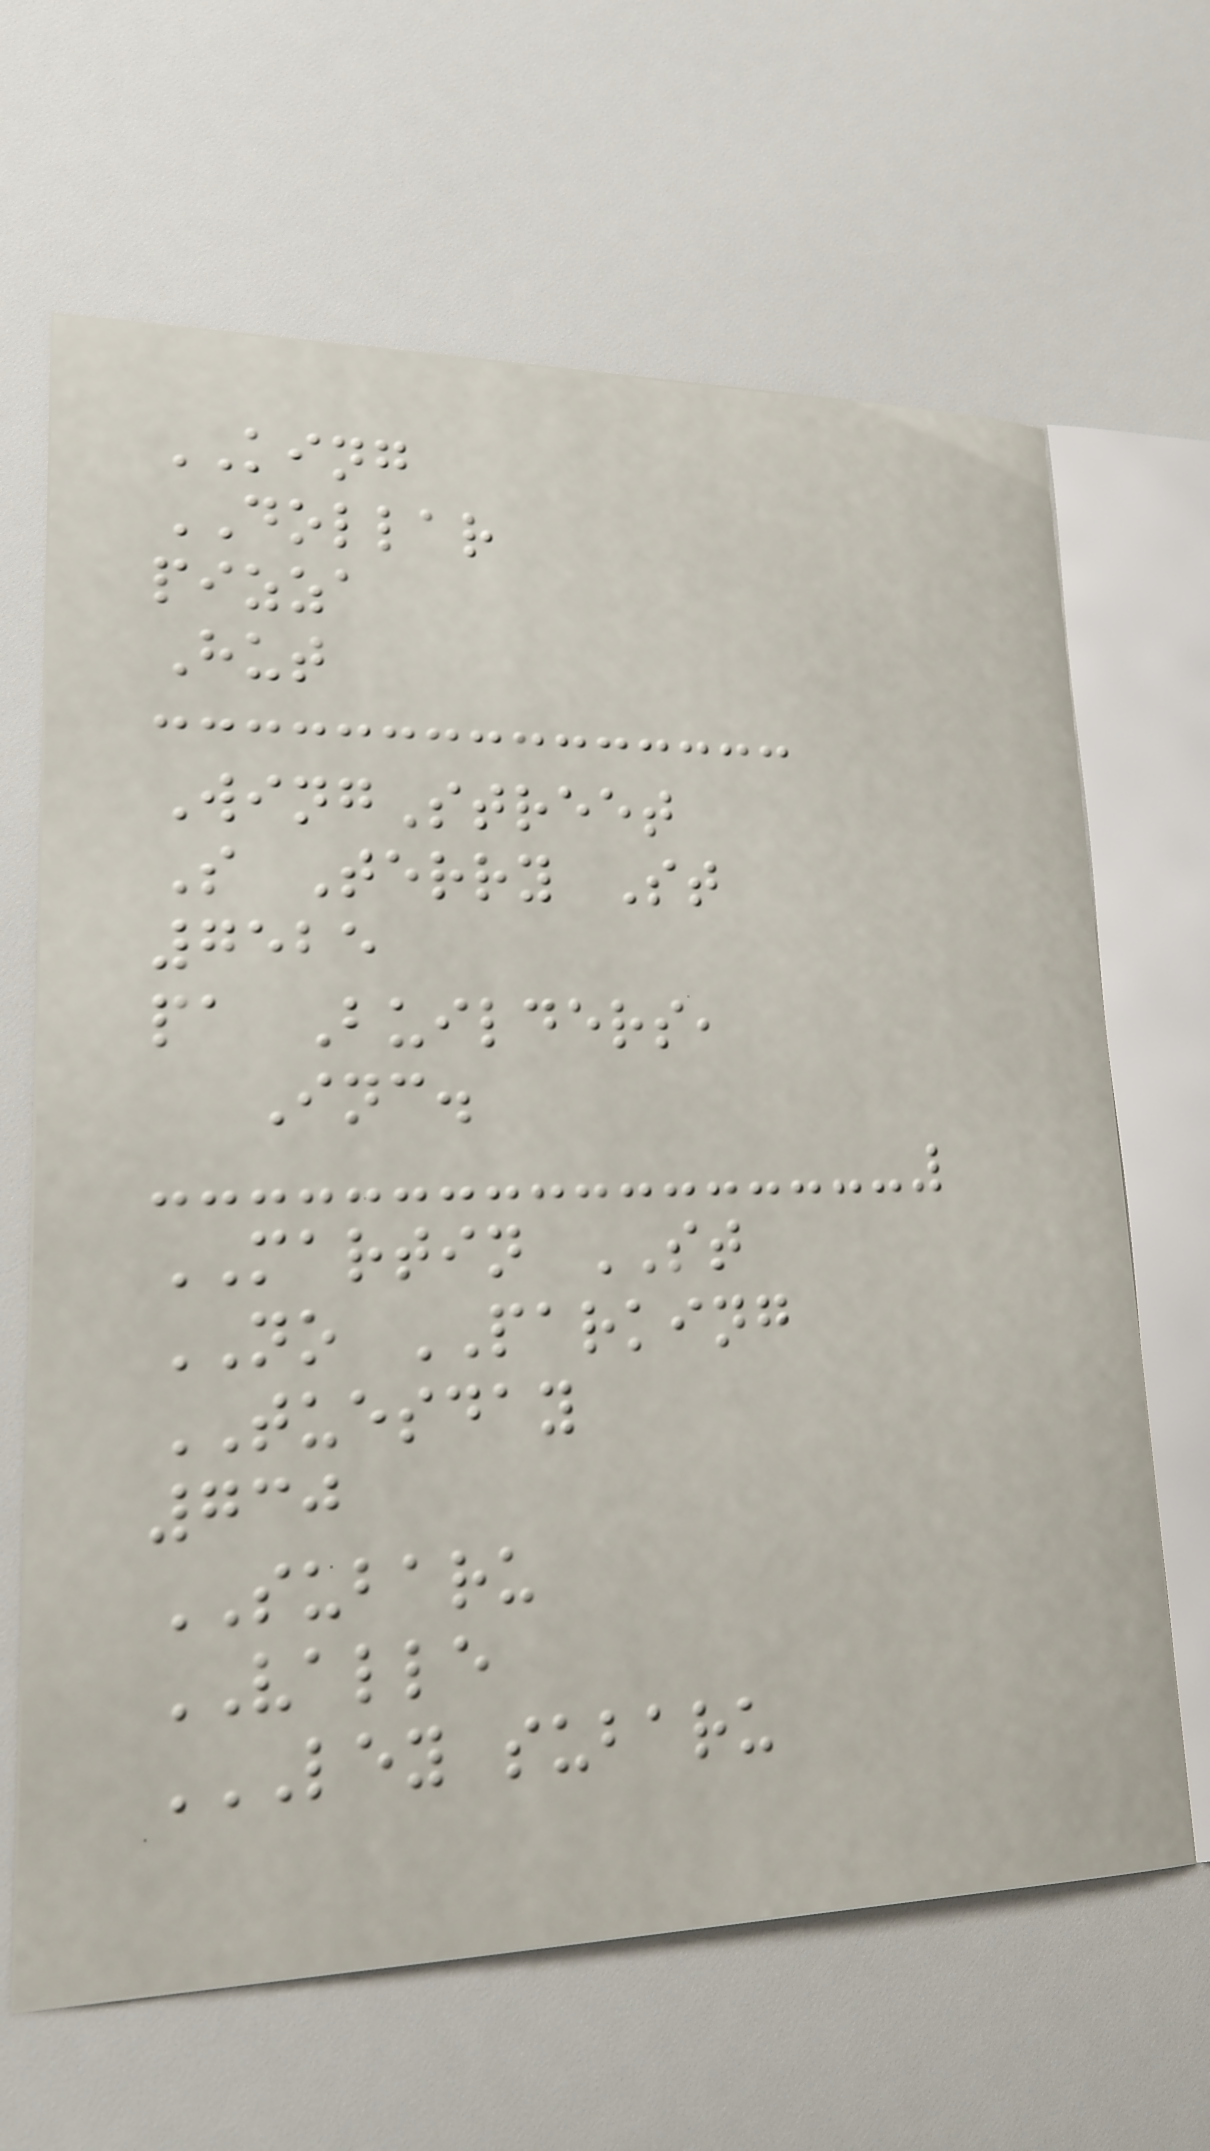KING
DOLLAR
pizza
Hut
WingStreet
S Terry St
7525
pa Builders,
Inc.
MARTIN ST
NO PARKING
TUESDAY
730
SUBARU
VALLE
LEY SUBARU
